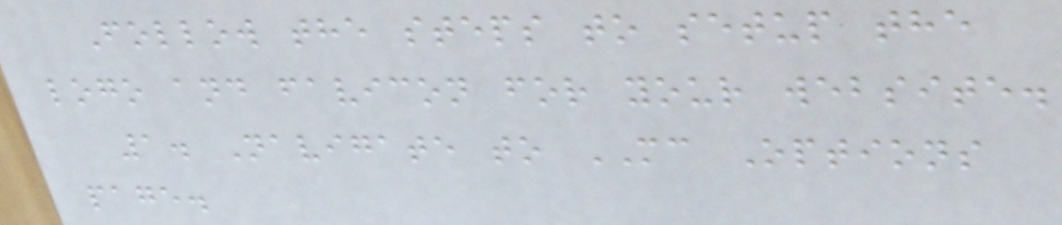Follow the steps to setup the
logo and favicon for your website.
1. Navigate to MC Options
page.
